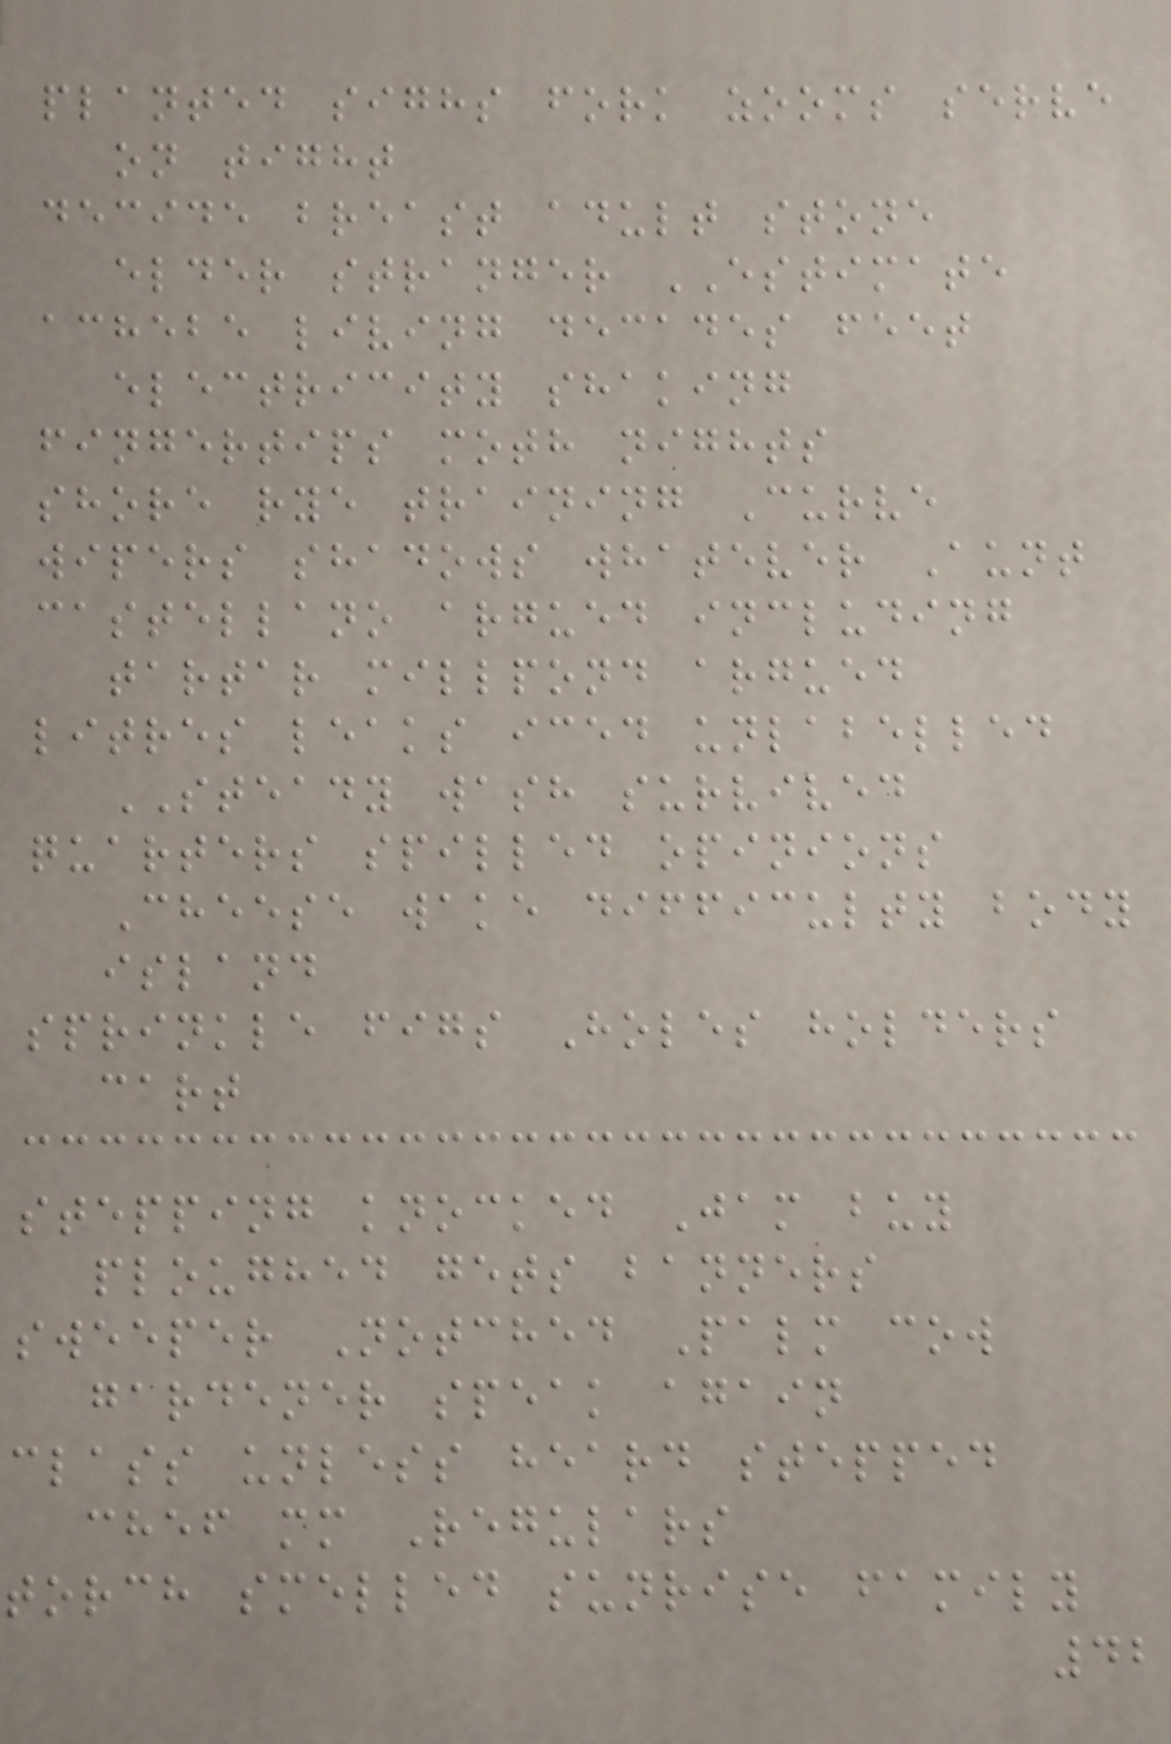planted sighs fork zooms serve
on tight
decide breast adult stone
elder stranger ESTIMATE
achebe living decades feet
electricity shaking
fingertips moth nights
shore rye training Curve
wipers shadows whatever Aunt
castellano argued including
tartar millpond argued
litres leaks iced unlabelled
STEADY wash survived
quarters spilled opinions
Cheese wake difficulty body
island
sprinkle figs Holes holders
cart
stepping knocked Jam buy
ploughed gets banners
sweeper Notched Palm cow
gardener speak again
class unless heard stepped
chef mm Regulars
torch smelled sunrise family
42
